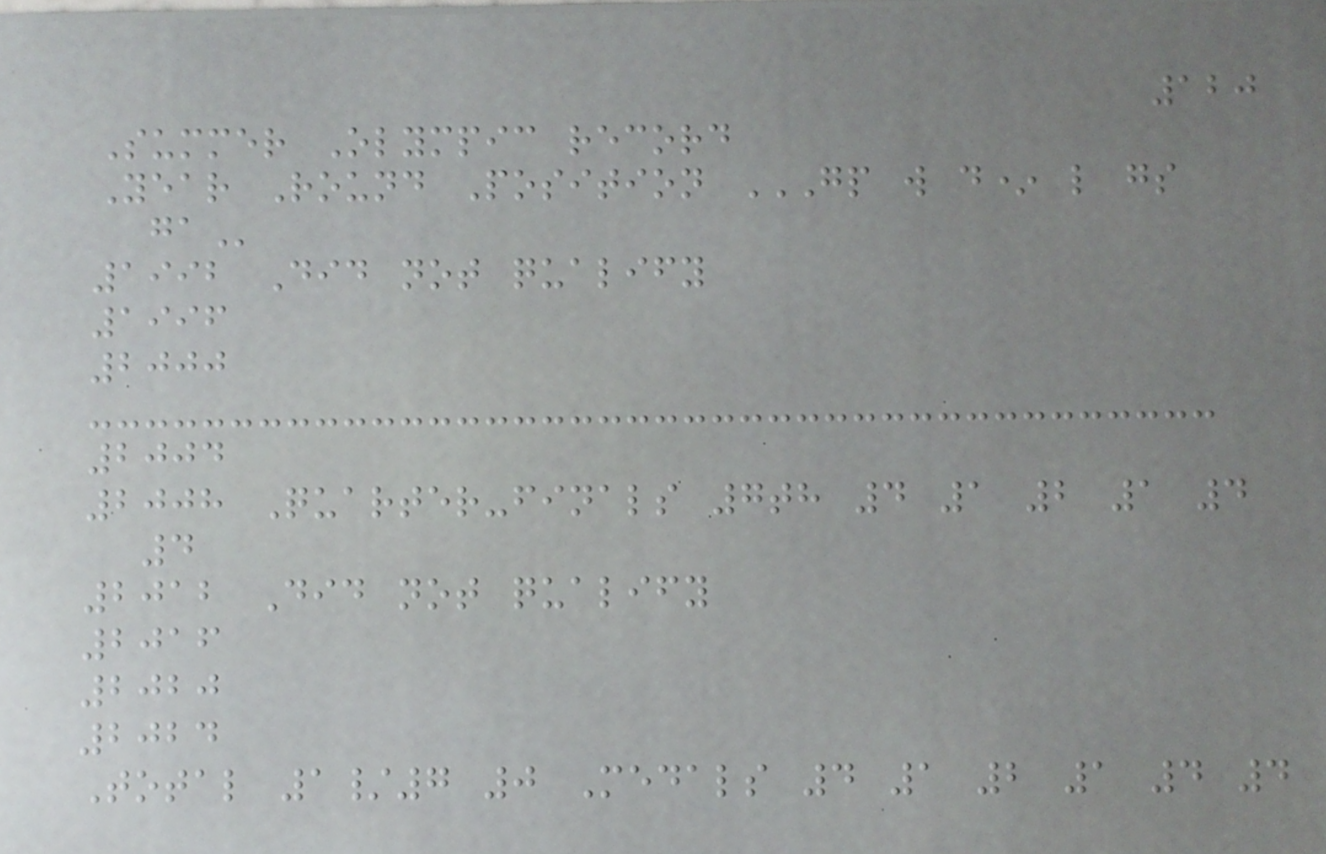120
Summer Olympic record
Year Round Position GP W D* L GS
GA
1992 Did not qualify
1996
2000
2004
2008 Quarter-finals 7th 4 1 2 1 4
4
2012 Did not qualify
2016
2020
2024
Total 1/7 0 Medals 4 1 2 1 4 4
